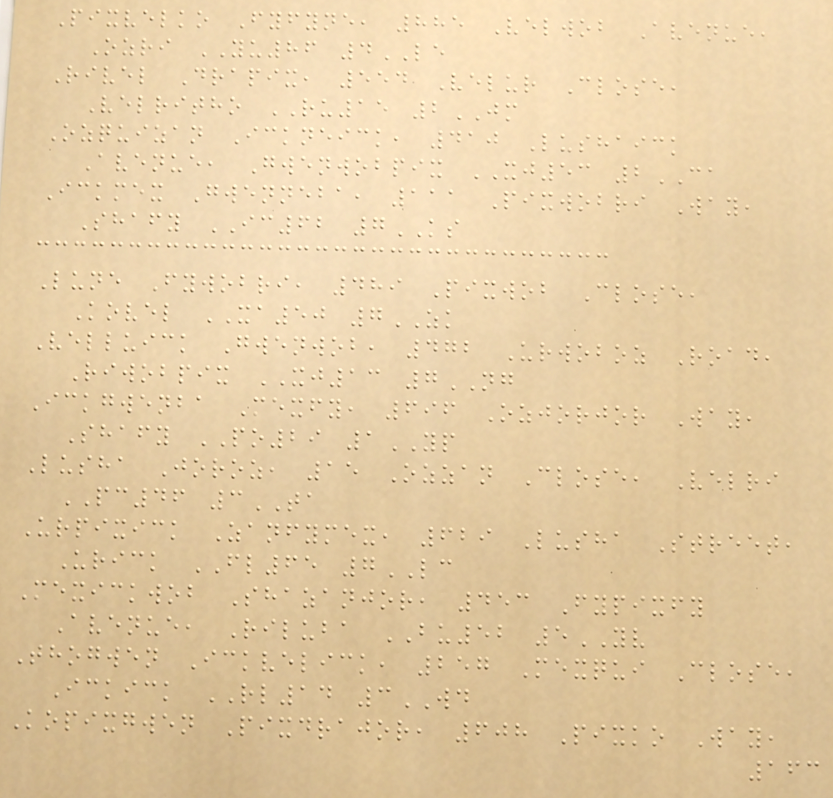Pixvelko Fyfyne, 885 Velwob Avenue,
Ozri YU86 4LE
Rivel Drapix, 554 Velur Close,
Velritho RU15 2JM
Ozquizan Ickneick, 410 Lushaick
Avenue, Gwenwobpix XJ53 2CA
Ickmex Gwenneba, 111 Pixwobri Way,
Shafy IC62 7KS
Lune Fywobri, 489 Pixwob Close,
Kovel XA50 7ZK
Velluick Gwenwob, 472 Urwoboz Road,
Riwobpix XJ13 7NG
Ickgwenba Mexfy, 696 Ozjorjor Way,
Shafy PO29 1YP
Lusha Joroz, 15 Ozzan Close, Velri
PC46 3TA
Urpixick Zanfymex, 629 Lusha Street,
Urick FL65 7LC
Mexickwob Shazanjor, 453 Fypixfy
Avenue, Riluba BU52 5YV
Thogwen Ickvelick, 257 Mexqui Close,
Ickick RL14 3WD
Kopixgwen Pixdrajor, 608 Pixko Way,
163
